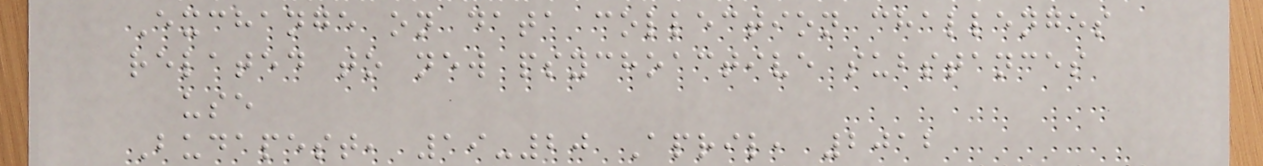Exchange on data collection challenges
related to new psychoactive substances
use
Budapest, 19-20 April, 2012
